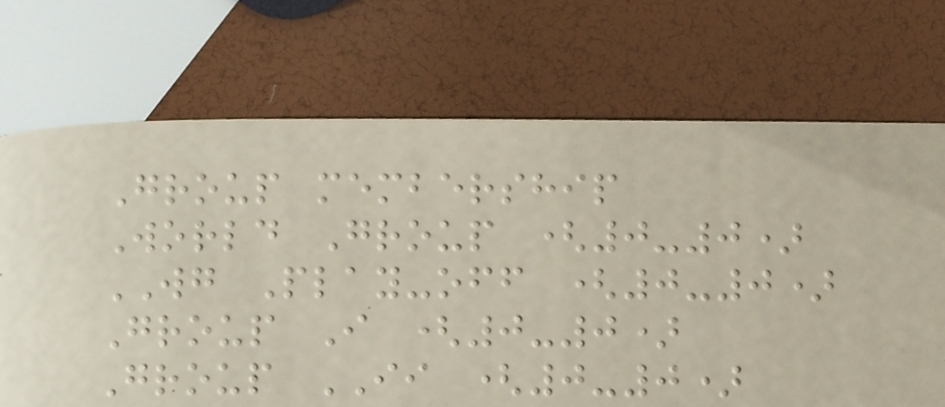Group membership
World Group (0-0)
WG Play-off (0-0)
Group I (0-0)
Group II (0-0)
